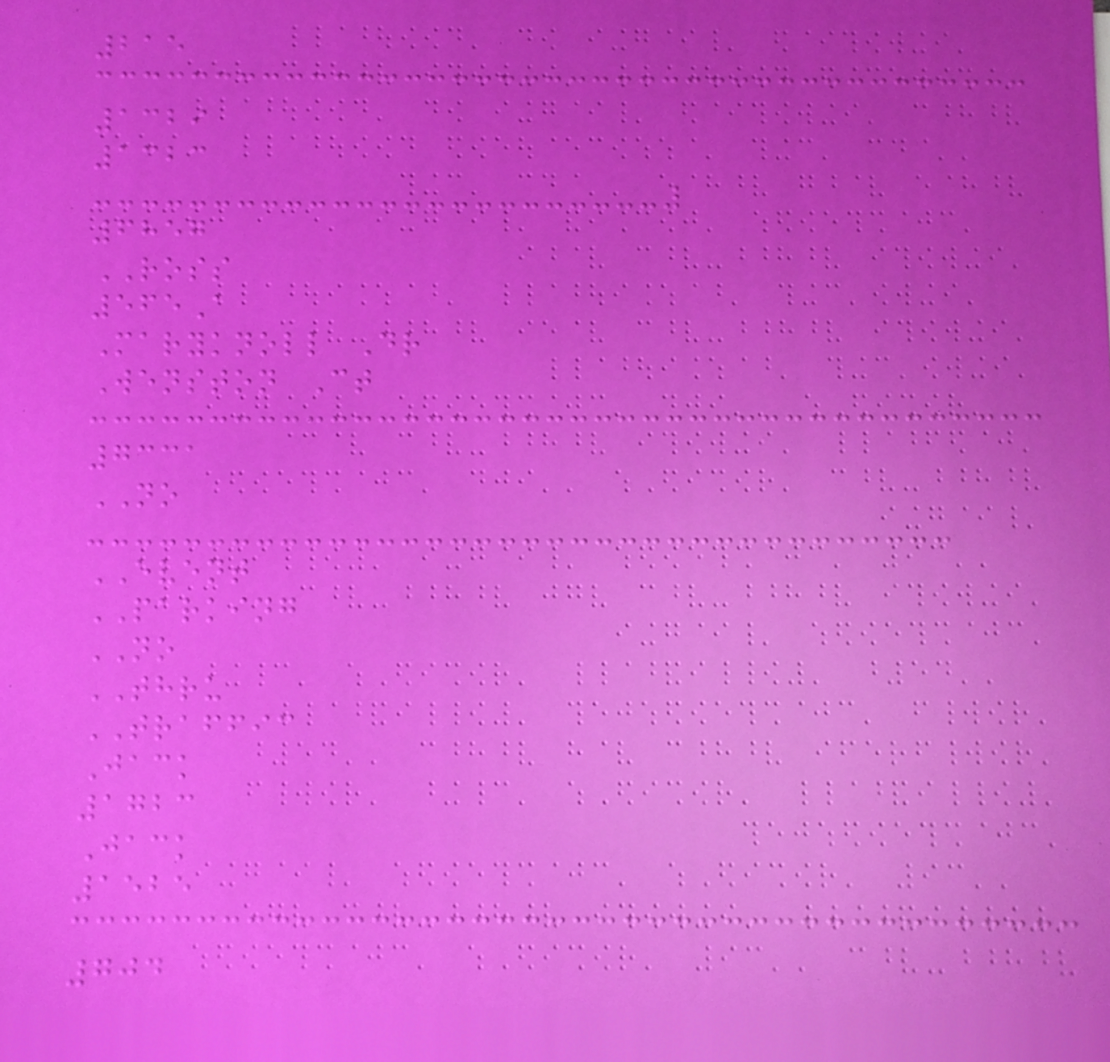215
1329
1323
6857
ROSS
565A
Maryknoll Dr
Wenston Ct
7331
NO
EVENT
PARKING
NO
THRU
TRAFFIC
Jack
1723
Jack
1525
704
